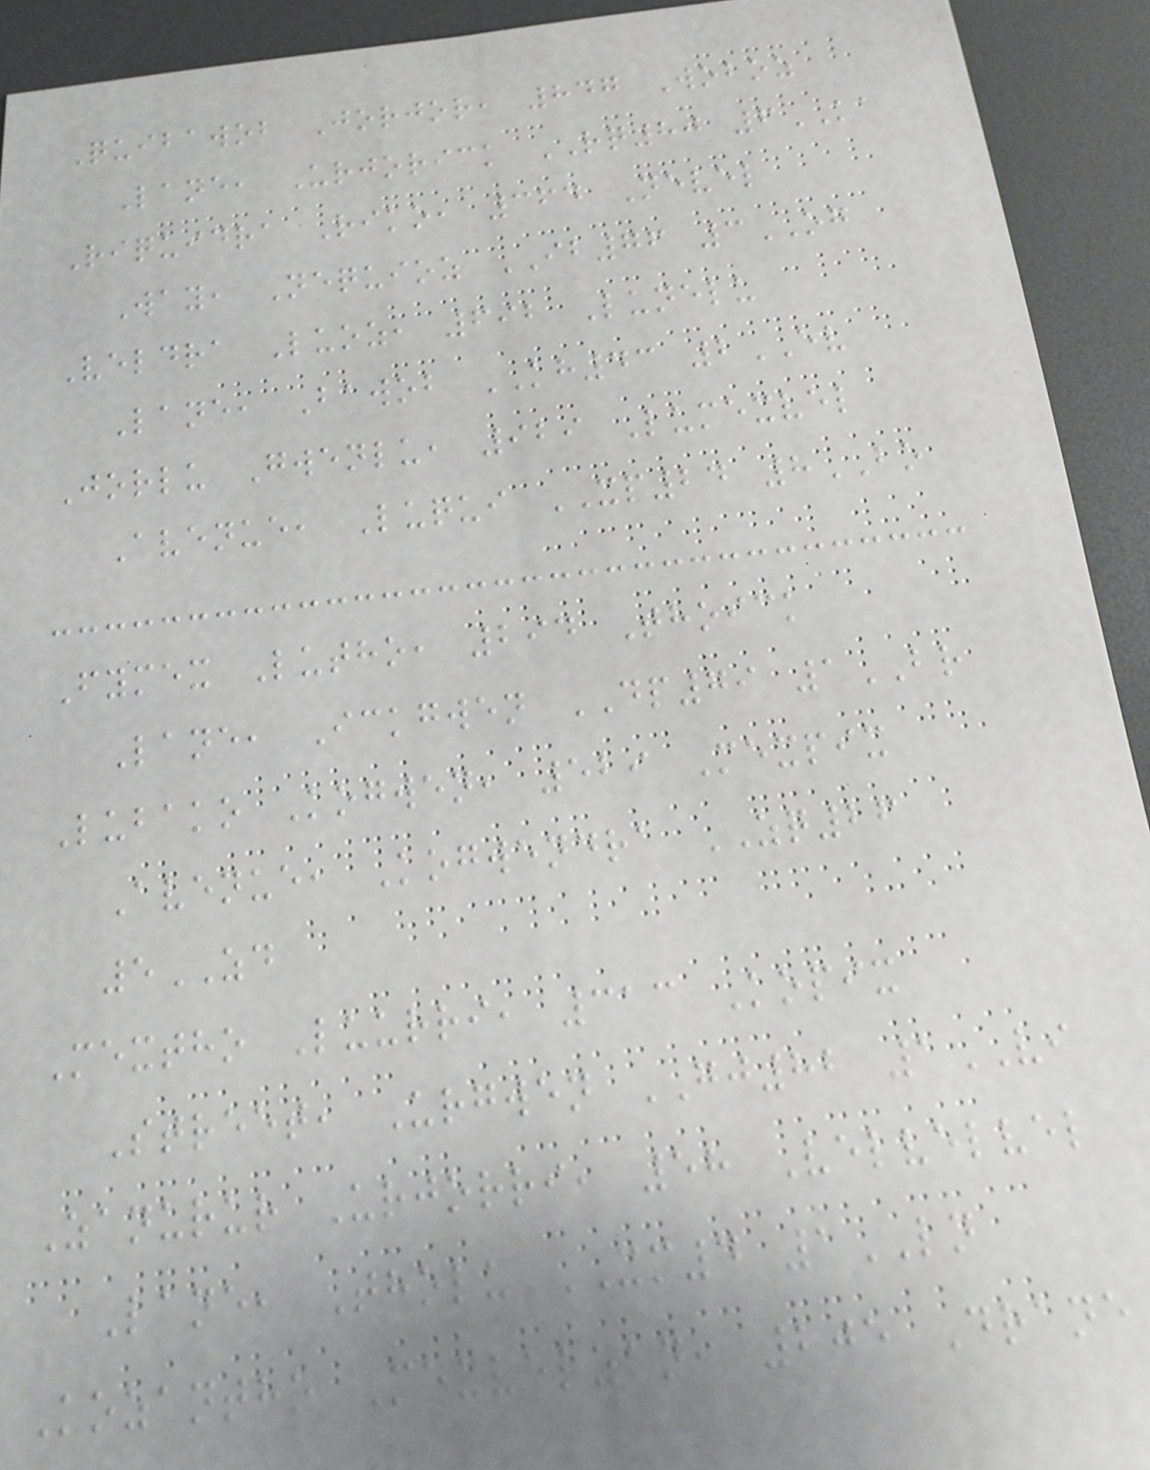Quibawob Jorjor, 847 Woboz
Lane, Urjorick RQ80 6KA
Riquidra Riko, 364 Nevel
Way, Nequioz IB76 3OG
Veldra Luoz, 692 Lunelu
Lane, Bawob KH43 2EV
Jorlu Gwenlu, 929 Lumexvel
Avenue, Luqui XP24 8BO
Fymex Lutho, 294 Thoick
Lane, Ickgwen DP79 1BR
Lubako Kogwen, 529 Mexpix
Avenue, Kogwendra ZQ26
5ZD
Mextho Luurri, 313 Kopix
Street, Urgwen GJ82 1VI
Zanurur Urjorri, 58 Velvelvel
Lane, Tholu XM4 1LN
Kozantho Mexvelzan, 205 Drane
